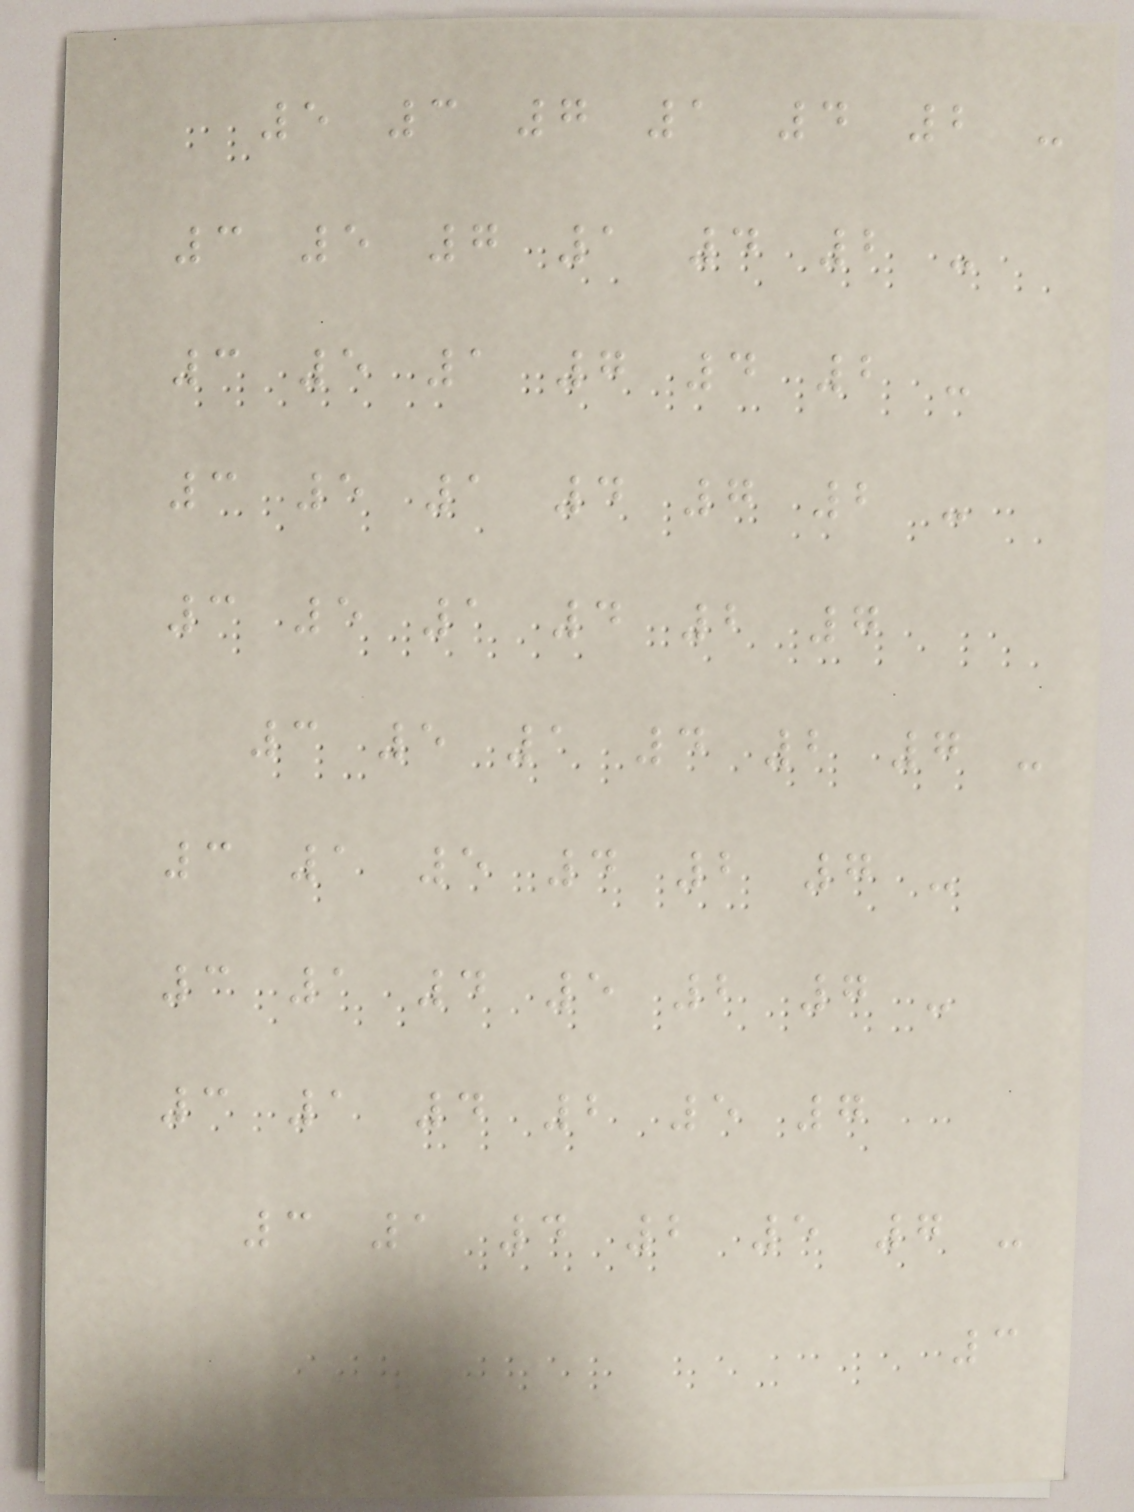5 3 7 1 4 2 -
3 5 7 1 4 2 -
3 5 1 7 4 2 -
3 5 1 4 7 2 -
3 5 1 4 2 7
3 5 1 4 2 7 -
3 1 5 4 2 7 -
3 1 4 5 2 7 -
3 1 4 2 5 7
3 1 4 2 5 7 -
3
